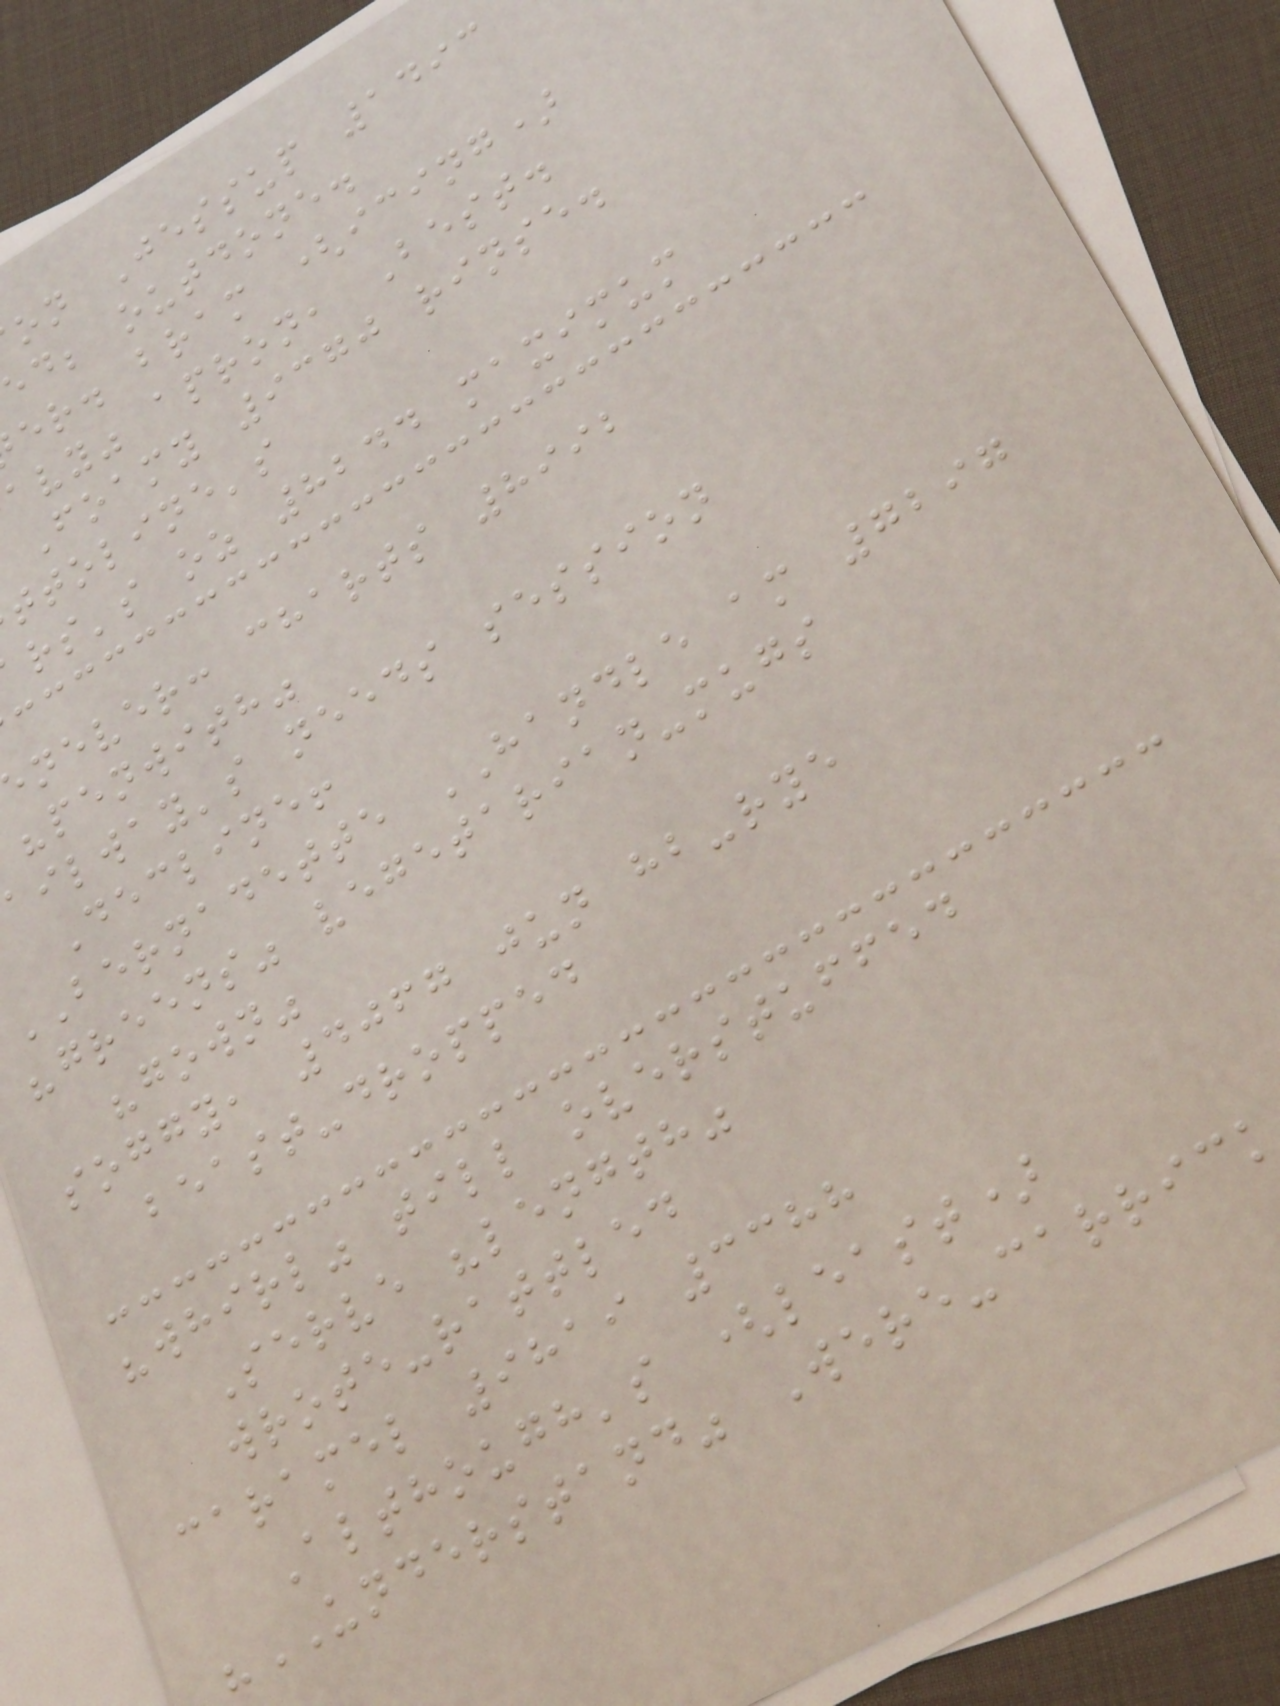on Jessup 1493
ed; outdone.
er. bram (icing)
avy" apron, Best.
Foamy 9370 rinse.
ttoline's
rs's oz 8244 maximum
never: charts 8992
"penwith"
ailway's needs session
Decline!
BERNADETTE HANDLE am 7297
"greens" vegetarian-mugs
"gown"
soggy, 4067 jun hb-rye
beast-dropped
"whirl" till overstuffed
Serve "length"
wrote-rattled
caramel 9819 3388
Although's (least)
"UNDERSTAND" Were-carrick
